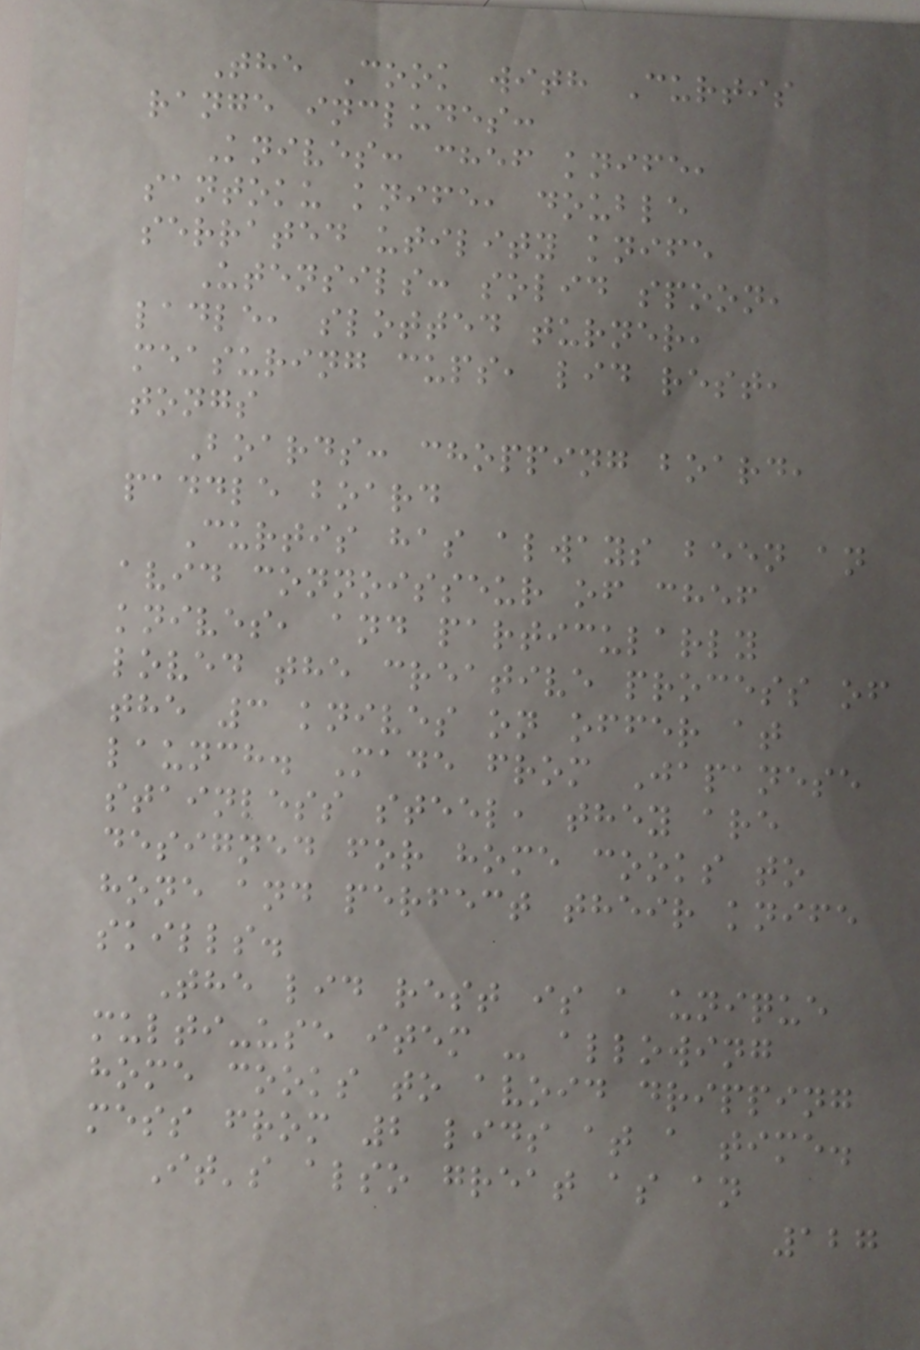The Cook with Curtis
range includes:
Knives: chef knife,
santoku knife, double
serrated utility knife
Utensils: solid spoon,
ladle, slotted turner,
measuring cups, lid rest,
tongs
Boards: chopping board,
paddle board
Curtis has always been an
avid connoisseur of chef
knives, and particularly
loved the creative process of
the 3 knives on offer at
launch. Made from Japanese
stainless steel, they are
designed for home cooks to
hone and perfect their knife
skills.
The lid rest is a unique
multi-use item - allowing
home cooks to avoid dripping
mess from 2 lids at a time.
It's also great as an
127
